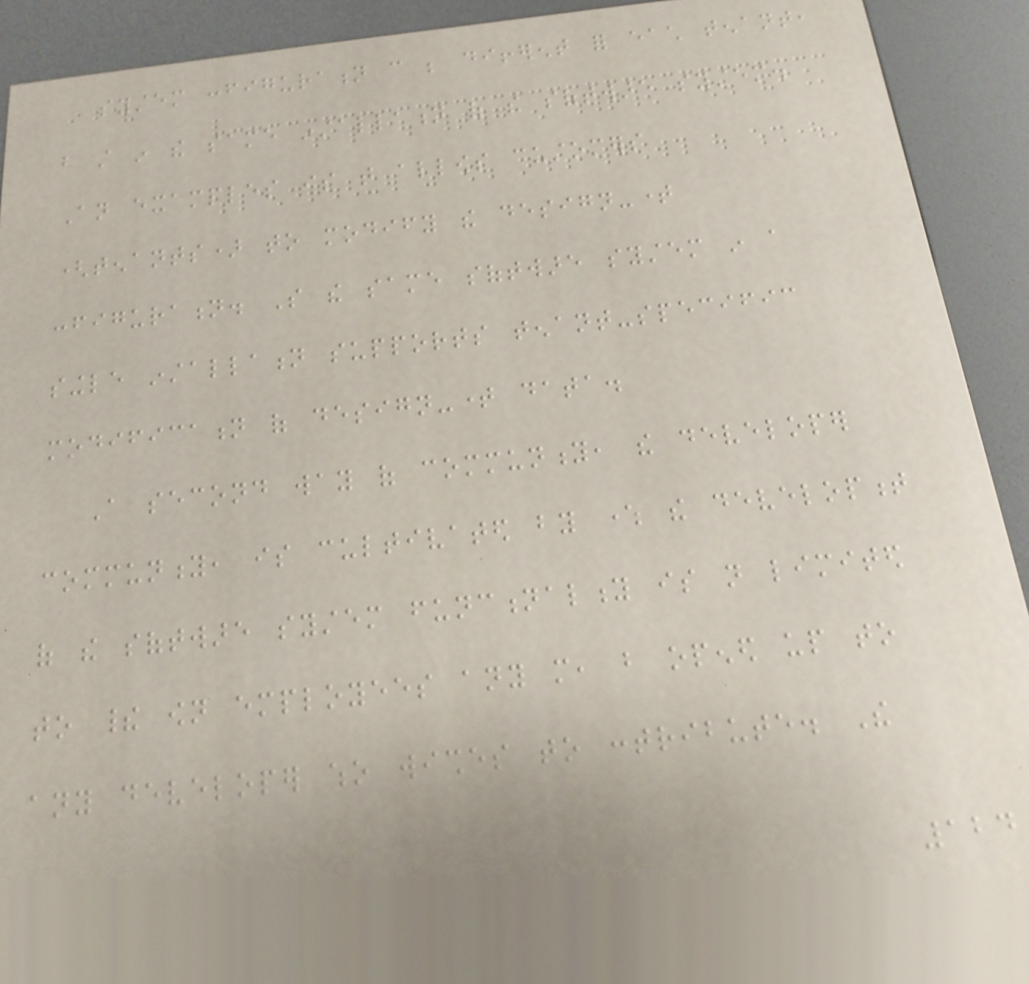system configuration can be different for each tenant,
but still in the same installation of the software system.
An examples is that allows customers
(tenants) to modify the design-time
configuration. So the same software system in a
single installation supports tenant-specific
modification of design-time data.
A second way of community, the developer
community, is cultivated by where the development
of the software system functionality is not limited
to their own employees any more, but opened up to
any developer who wishes to contribute. The
124
